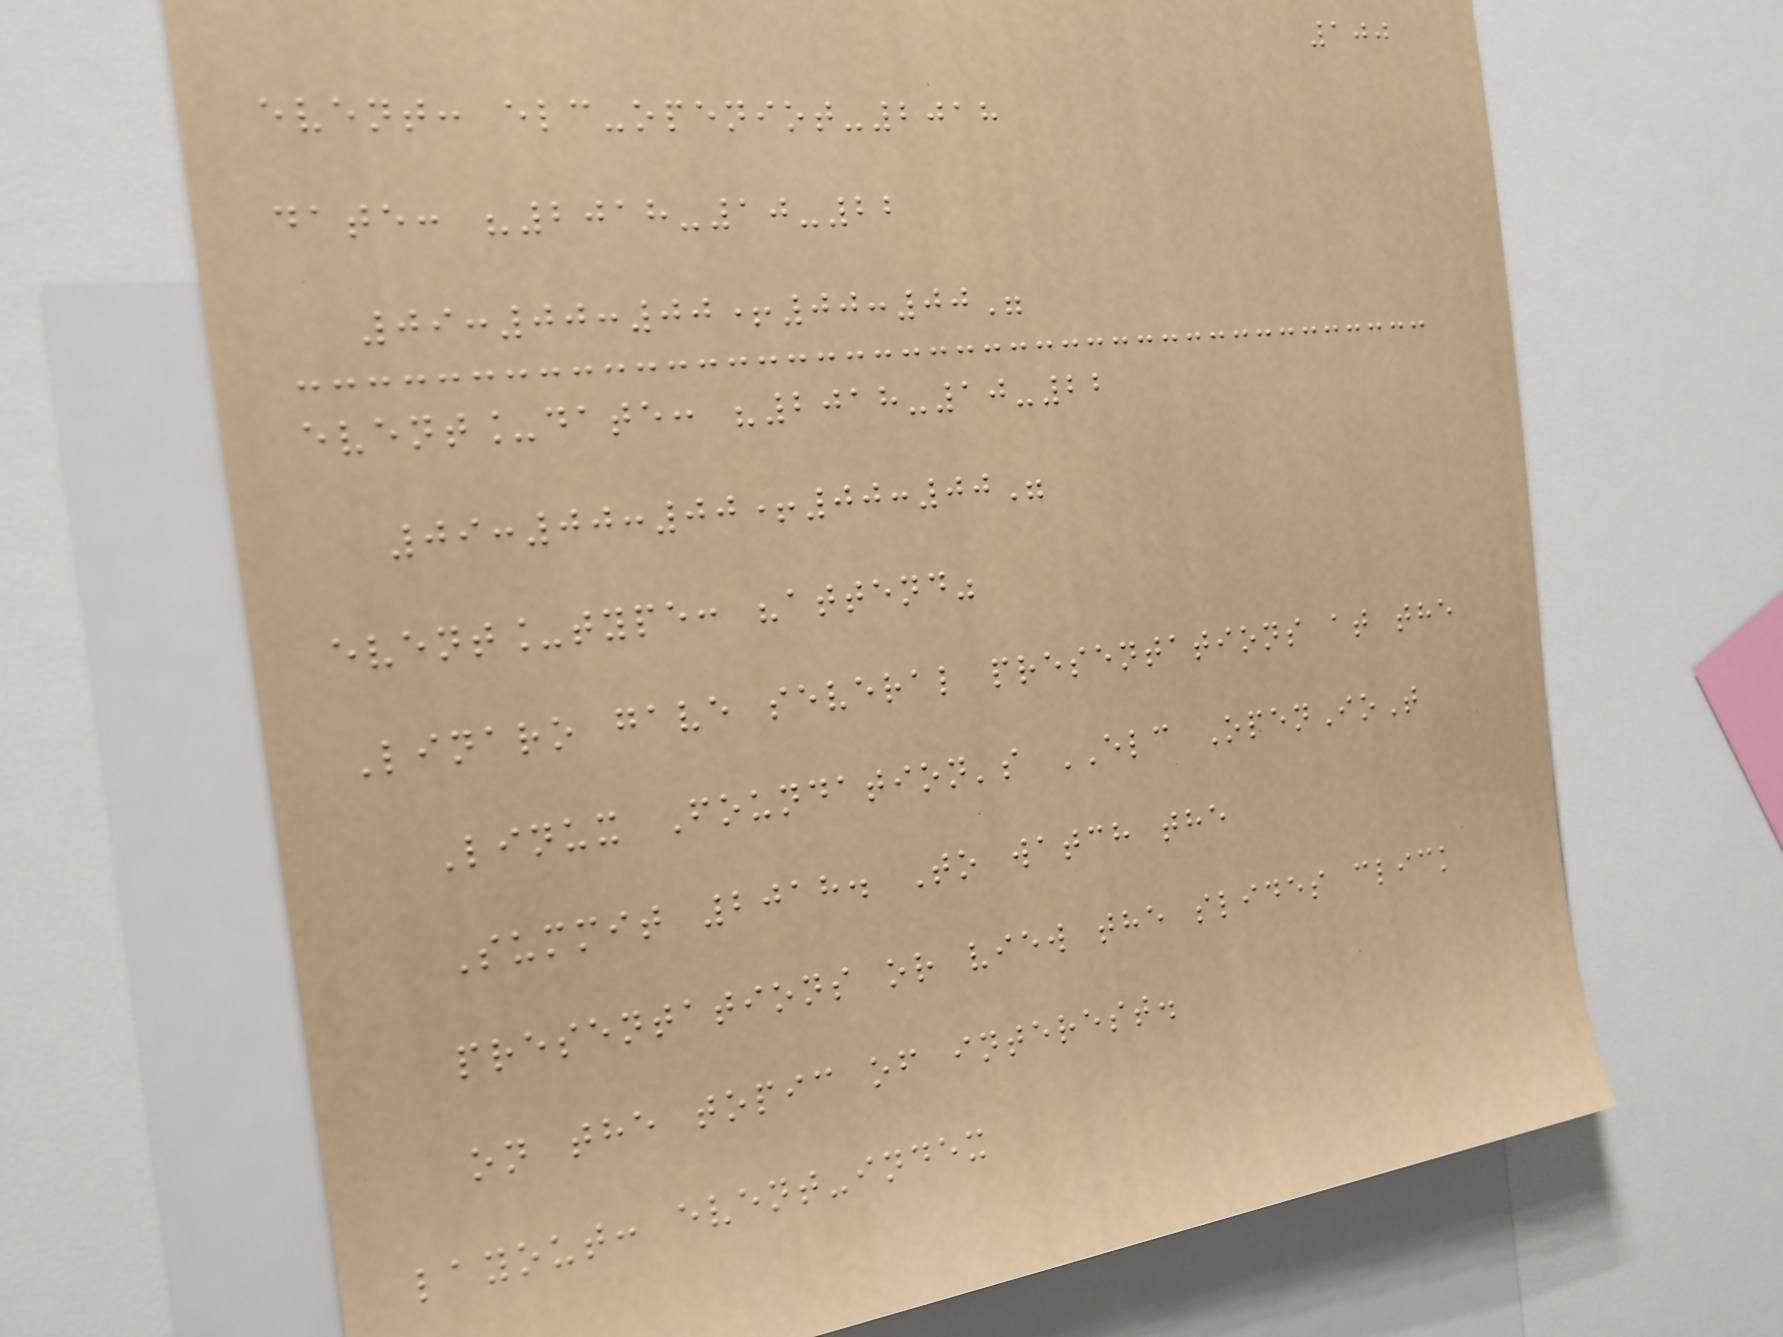100
event: elc-openiot-2018
date: "2018-10-22
09:00:00+00:00"
event_date: "2018-10-22
09:00:00+00:00"
event_type: "attend"
Linaro gave several presentations at the
Linux Foundation's ELC OpenIoT
Summit 2018. To watch the
presentations or view the slides click
on the topic of interest.
layout: event-index
